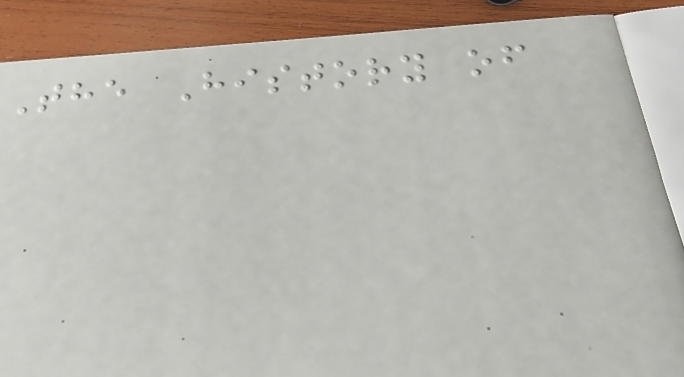The History of
